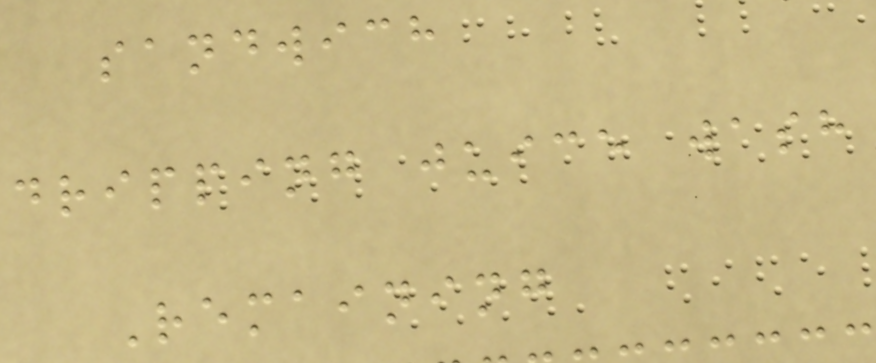sandwich
dripping juice wash
Remaining
